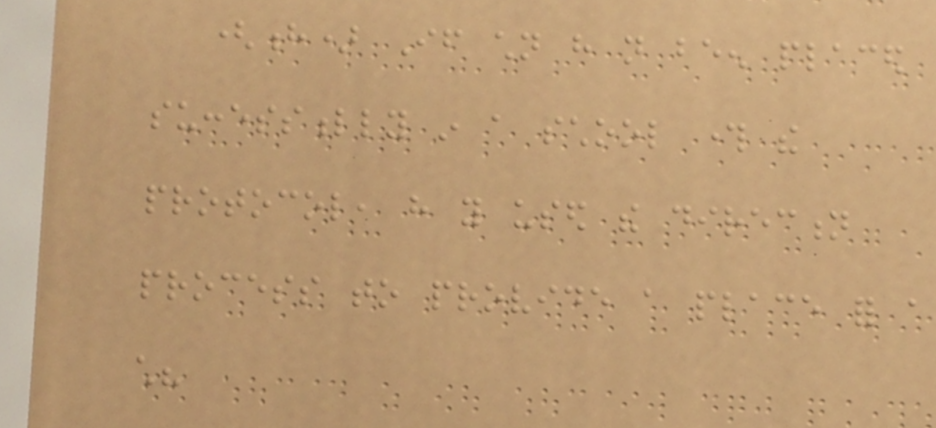(h) If children have not been placed
successfully in a school through the
protocol, have you used the direction
process to provide a place for a
child?
